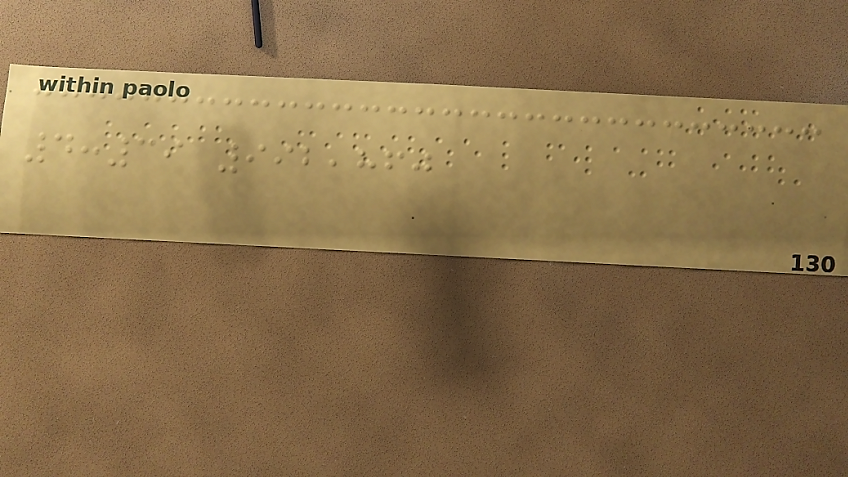4:39 992,860
